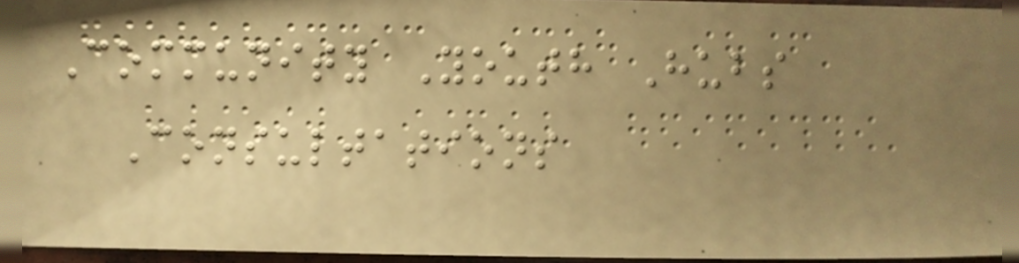Community Youth Hubs
Consultations
